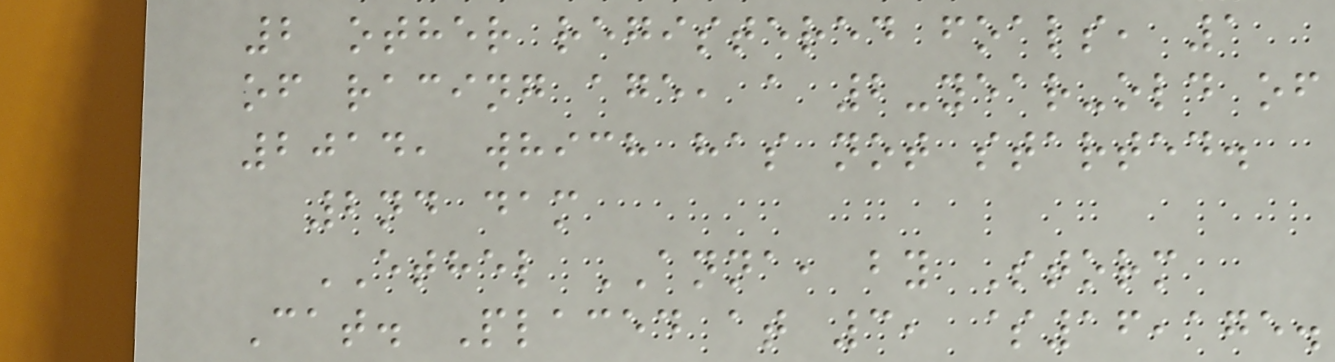2 other registered foals, 1
of racing age, a 2-year-old of
2014, which has not started.
2nd dam
ETHEL ANNA, by Storm
Cat. Placed at 3, $16,175.
